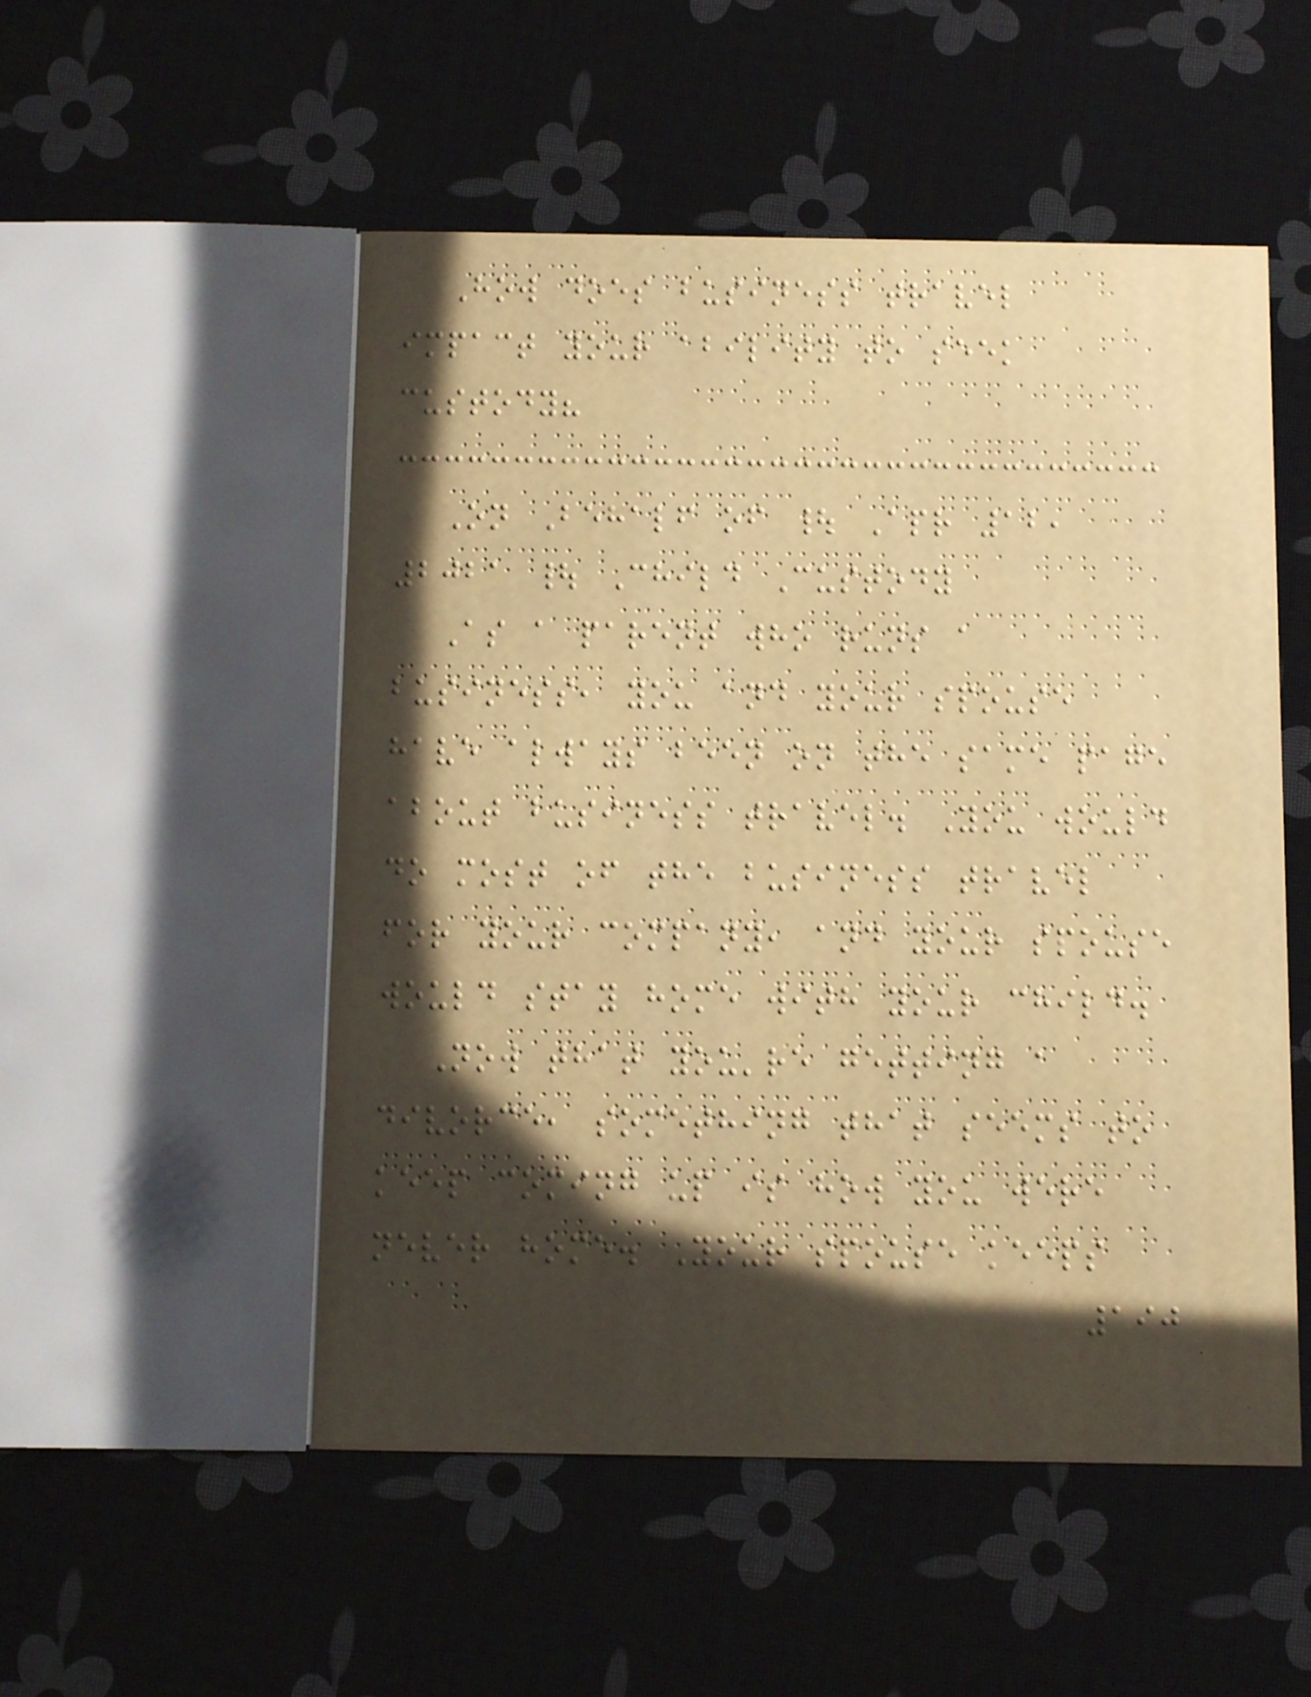How does business travel
impact your ability to seek
custody?
On Behalf of | Apr 12,
2021 | Child Custody
As a parent who runs a
business, you and your spouse
have always been on the same page
about business travel. You would
do most of the business travel
for your company, and your spouse
would stay home with your child.
Now that you're getting a
divorce, something that seems to
keep coming up is how you were
never home. Your spouse keeps
190
